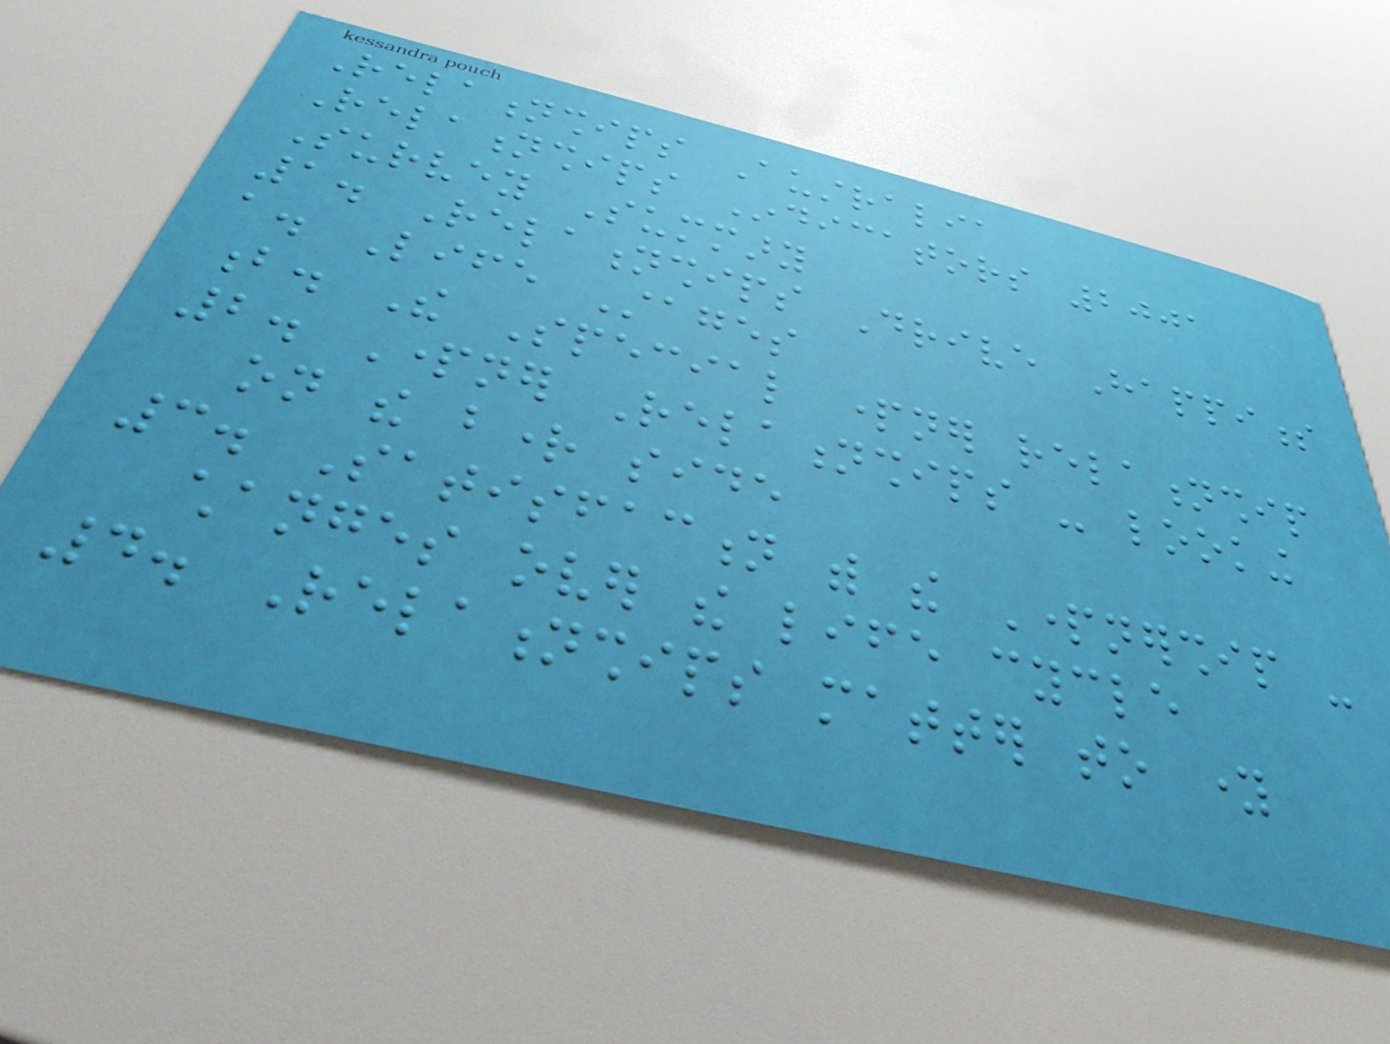Relationships Australia
Relationships Indicators 2001
Survey Summary
1. Relationships Drive Happiness
a. Life Stages
b. The Special partner relationship
2. Partner Relationships - looking
on the bright side
3. Satisfaction with the Partnership -
changes over the life cycle
4. Relationships matter to young
